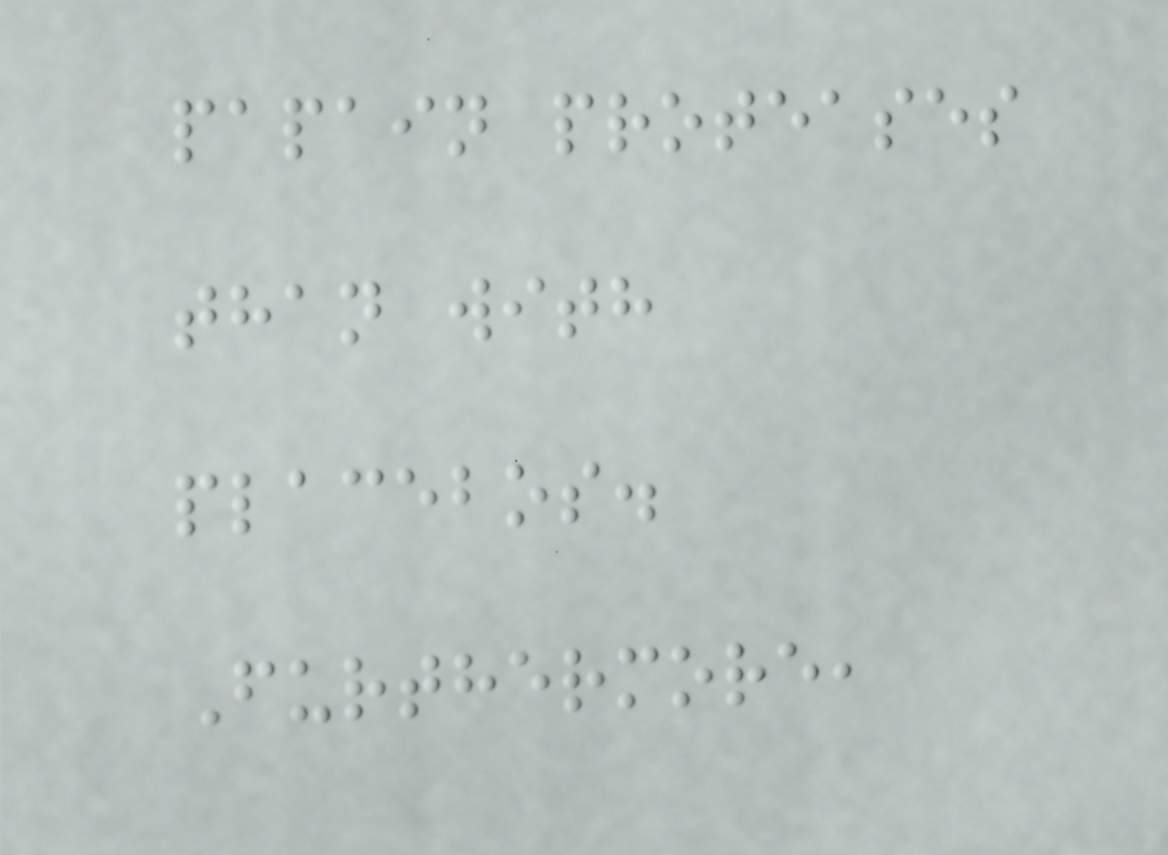papain proteases
than with
placebos.
Furthermore,
